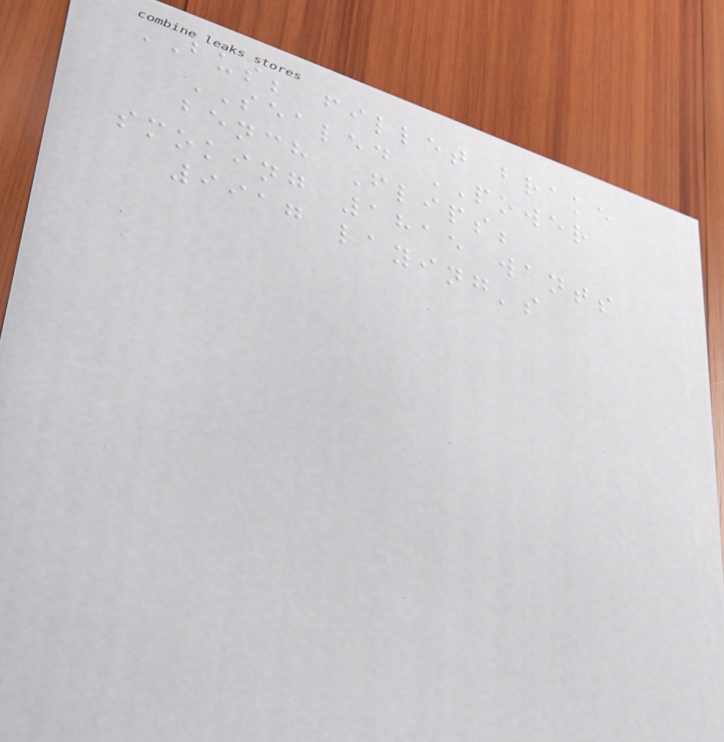BUS; fillet brake
SEALED POWER
bench Flips;
smoking 1815 wants
9917 laying's
